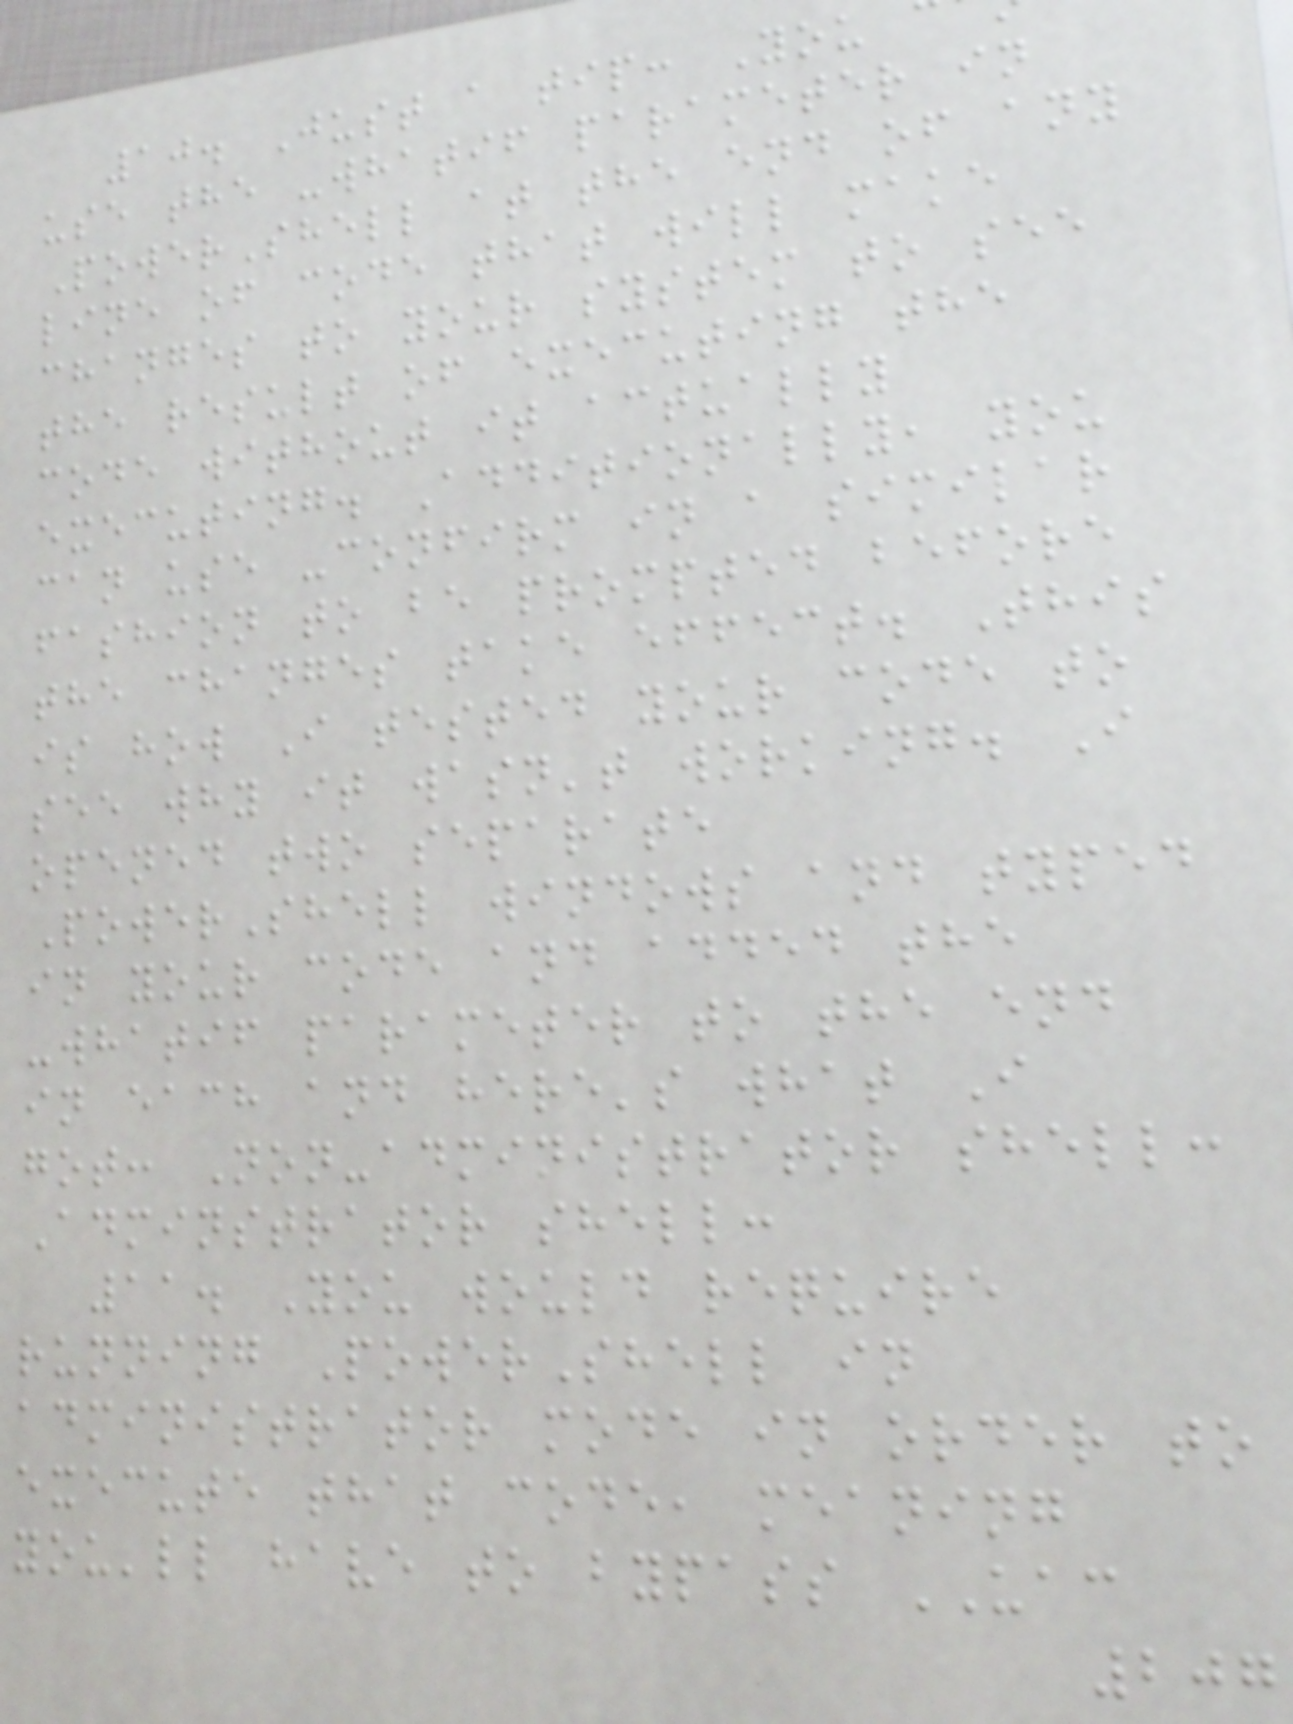10. Just a tip: You
use the -whatif parameter in
PowerShell at the end of any
line of code that will make
changes to your system to see
the result of executing the
code without it actually
executing. Additionally, you
can use -confirm in a similar
fashion to be prompted before
the changes take effect. This
is how I tested your code to
see why it wasn't working. I
opened two separate
PowerShell windows and typed
in your code and added the
-whatif parameter to the end
in each and here's what I
got: Non-administrator shell:
Adminstrator shell:
11. You would require
running PowerShell in
administrator mode in order to
execute that code, meaning
you'll have to bypass UAC
207
